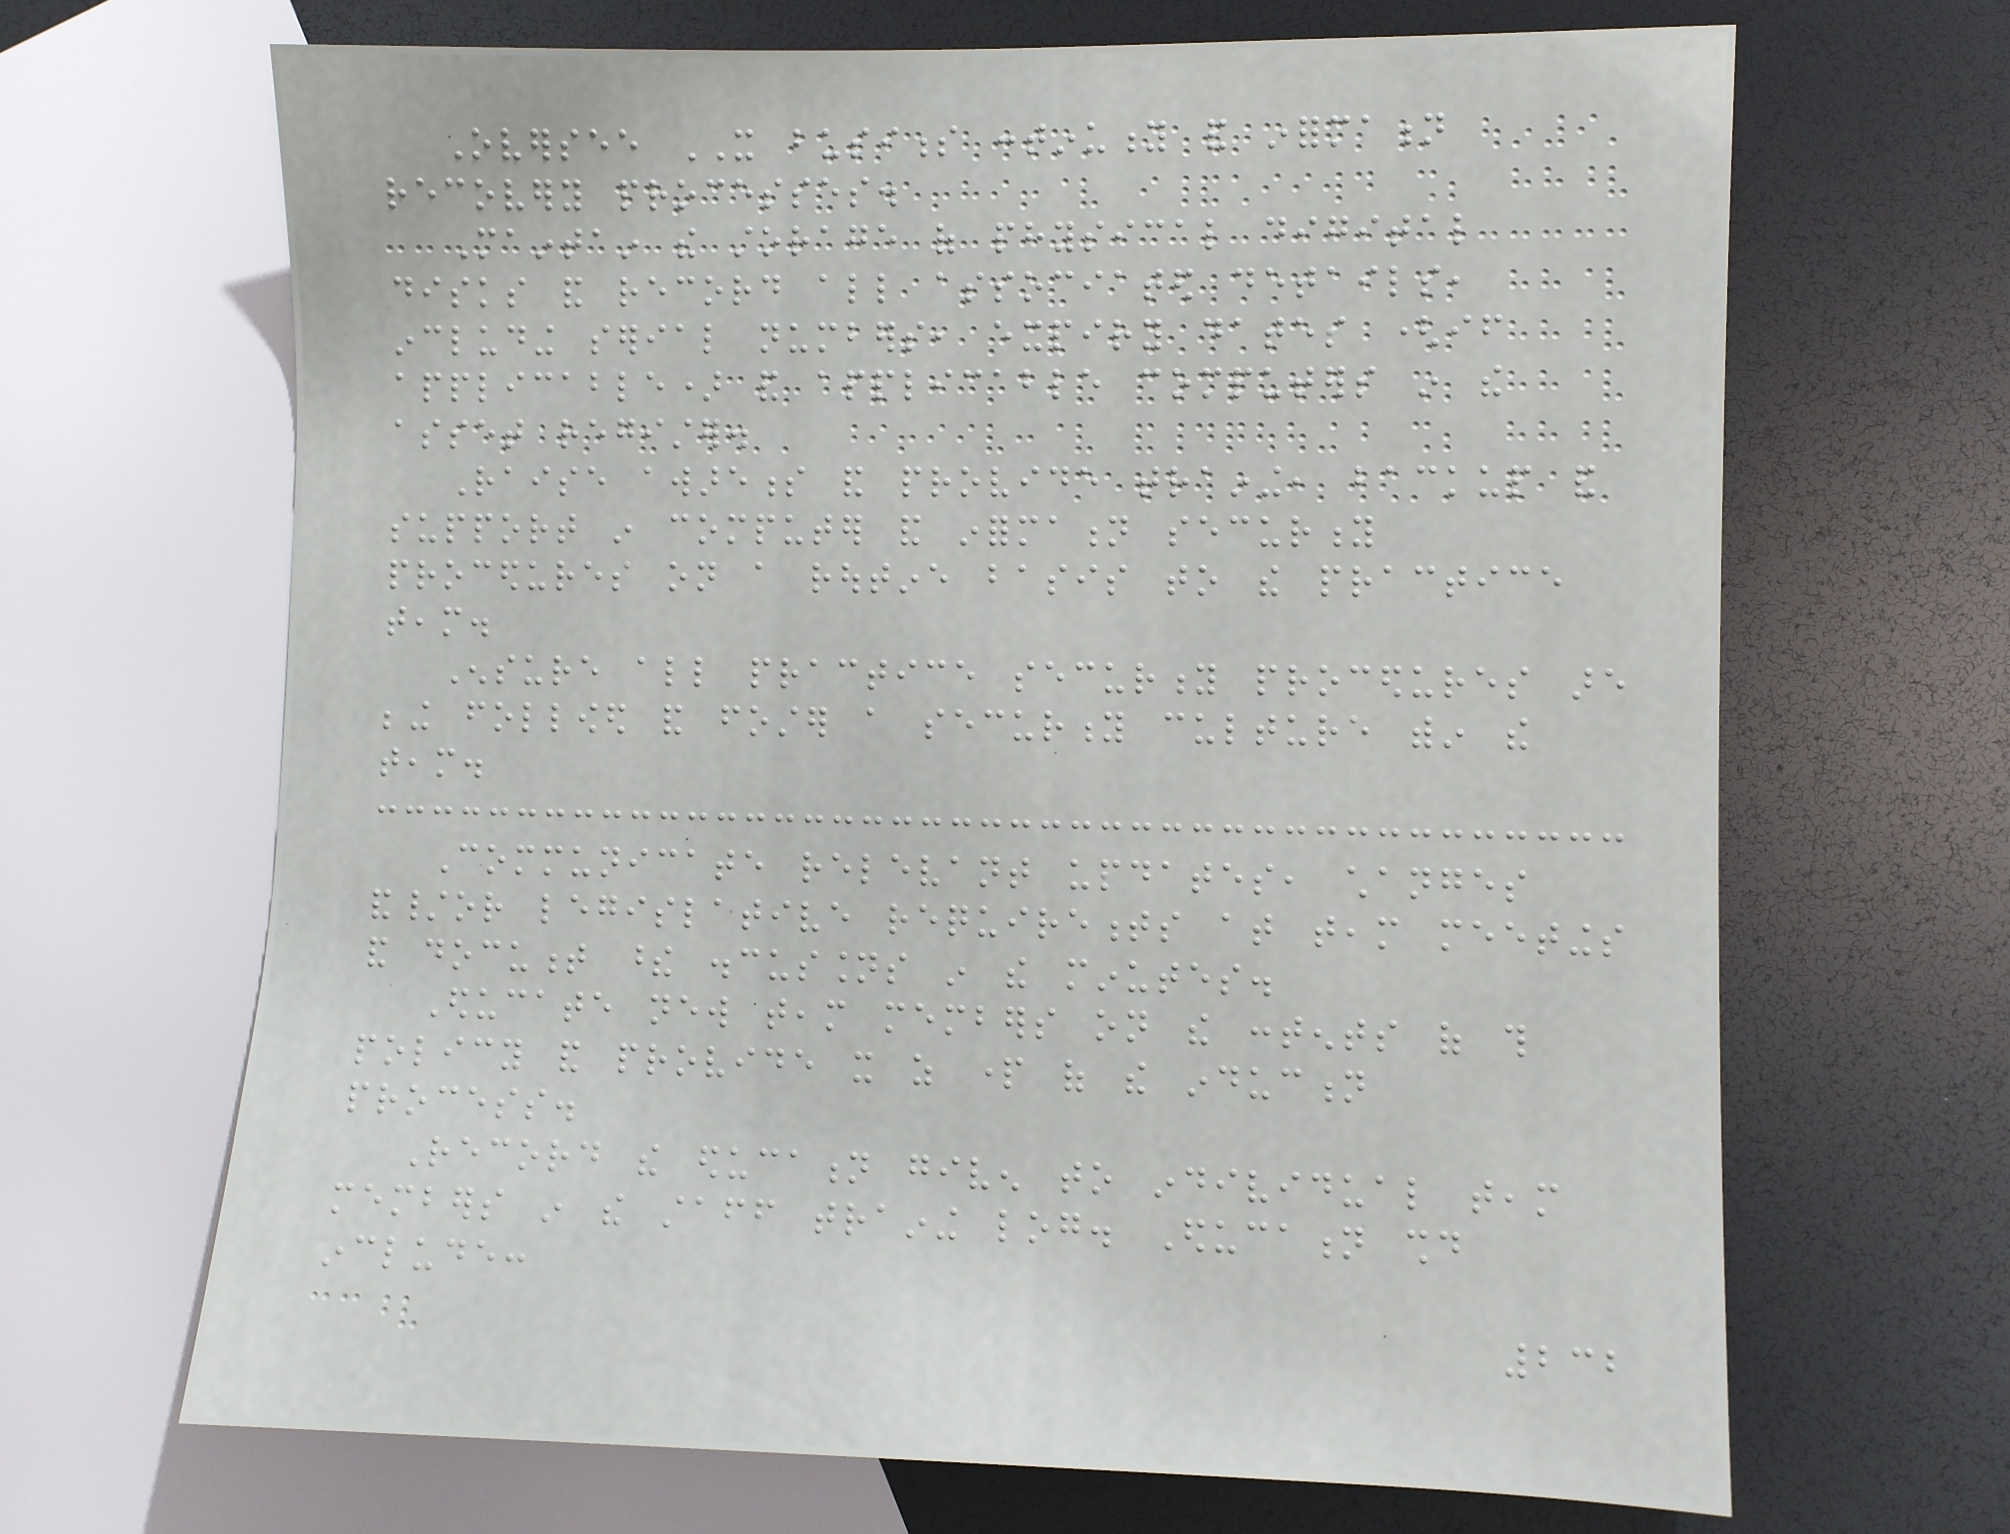Oversee IT business continuity and information
recovery processes.
Maintain the storage of physical digital
disks and record all associated details,
including serial numbers, expiry dates (if
applicable) and applicable computers in the
asset register.
Raise awareness and provide training, backup and
support in computer and information security
procedures on a routine basis to the practice
team.
Ensure all practice security procedures are
being followed and foster a security culture within the
team.
Communicate relevant updates, changes
and/or legislative requirements at team meetings
and document these discussions in the minutes.
Educate new team members on the contents of this
policy and provide it as part of the induction
process.
Record the education given to individual team
members in the staff training log. Education should
include:
232
